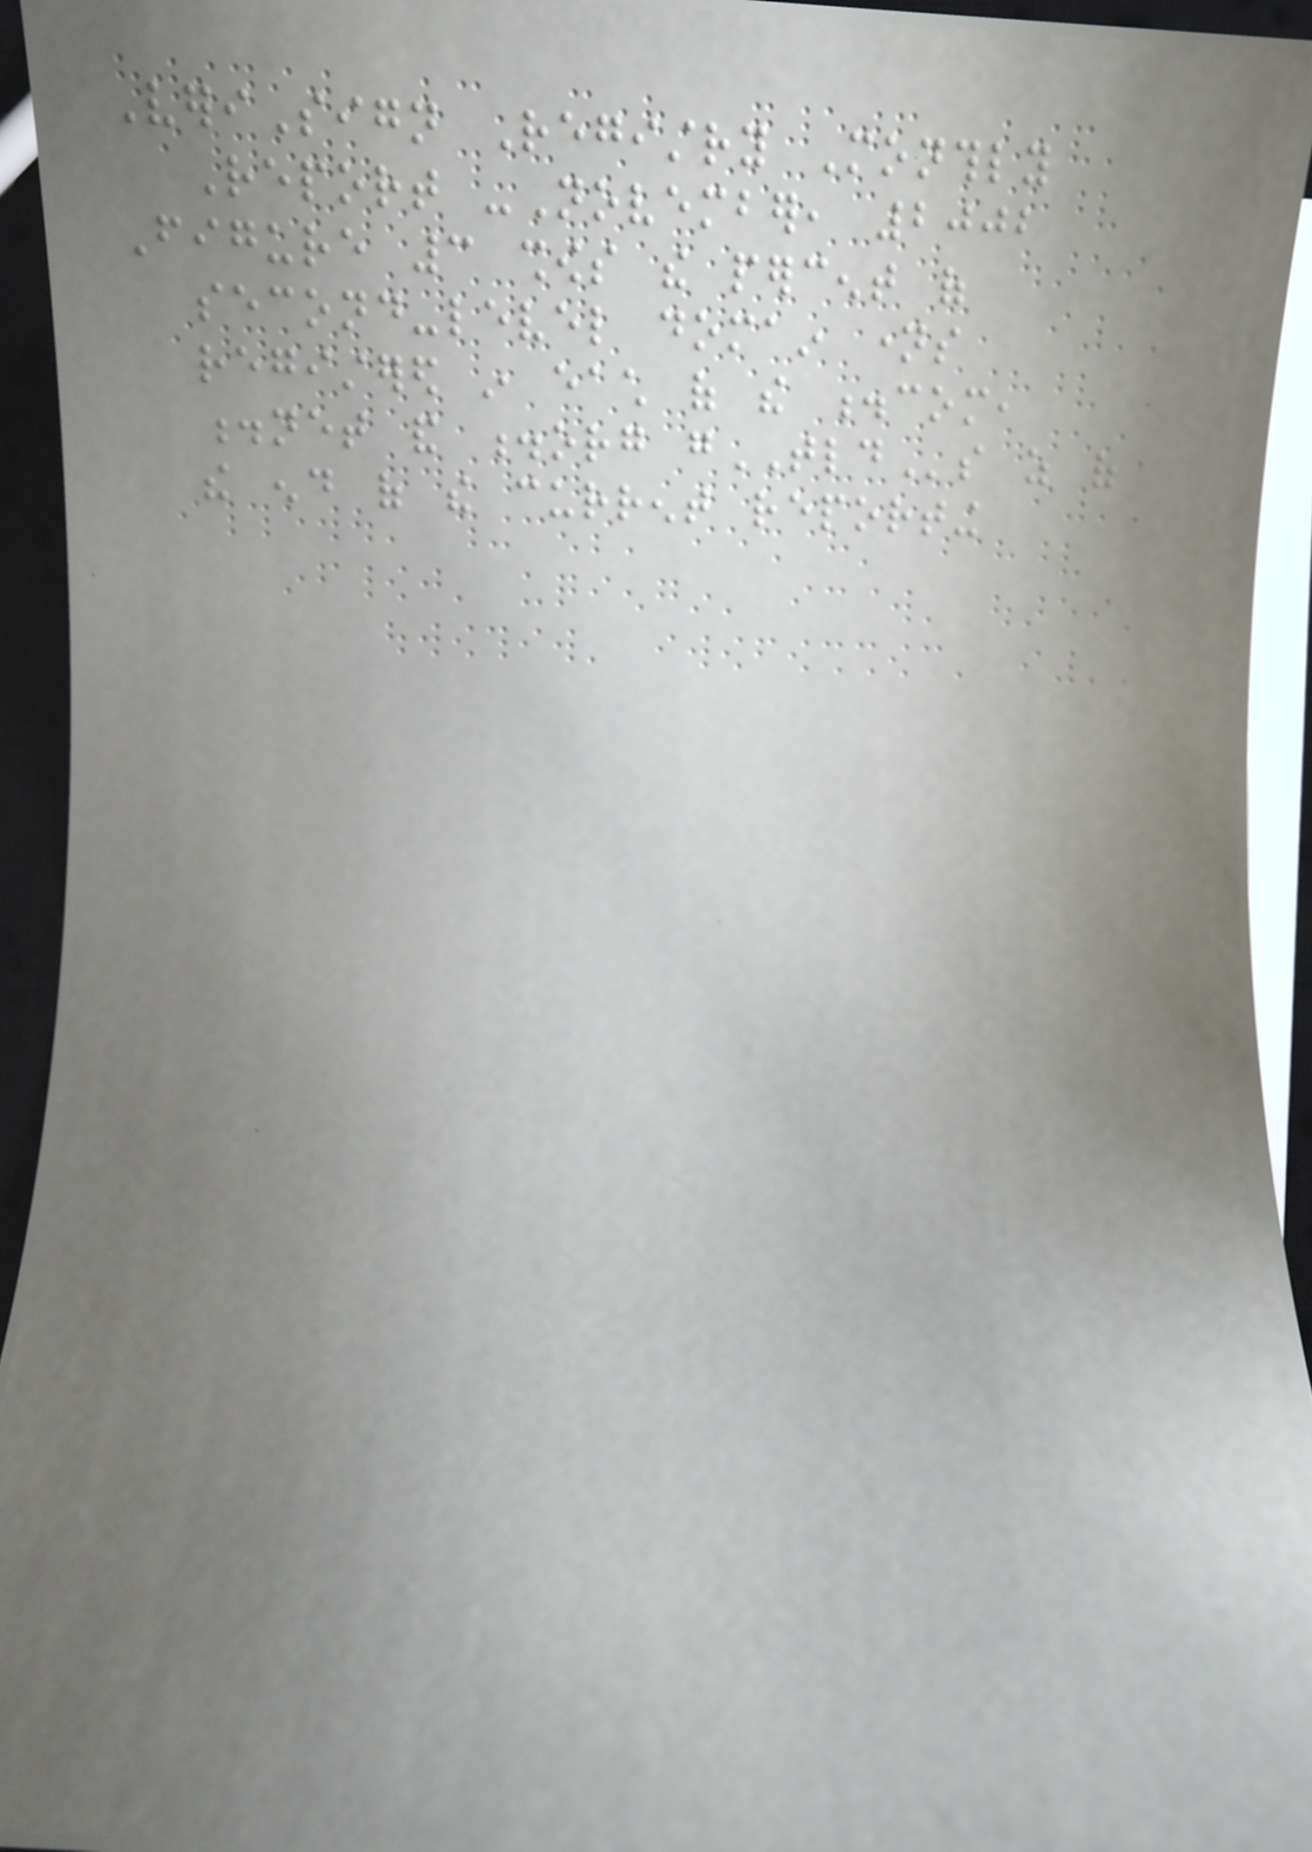VeriSign Registry Monthly
Report -November, 2002
Figure 3 shows the percent of
second-level domain names
registered in each of the .com,
.net and .org gTLDs as of
the end of the current reporting
